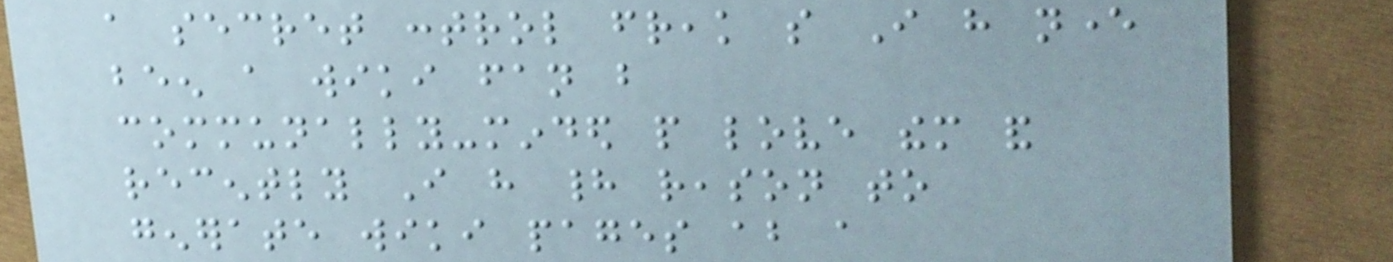a secret control freak so I have never
been a wiki fan but
communally-minded people love them and
recently I have had reason to
generate wiki pages about a
